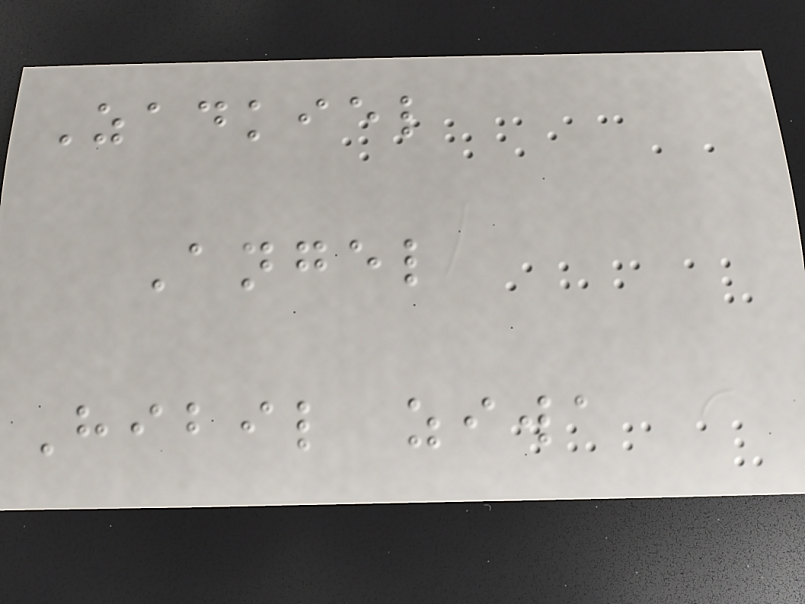Zadkiel
Angel
Hibil ziwa
